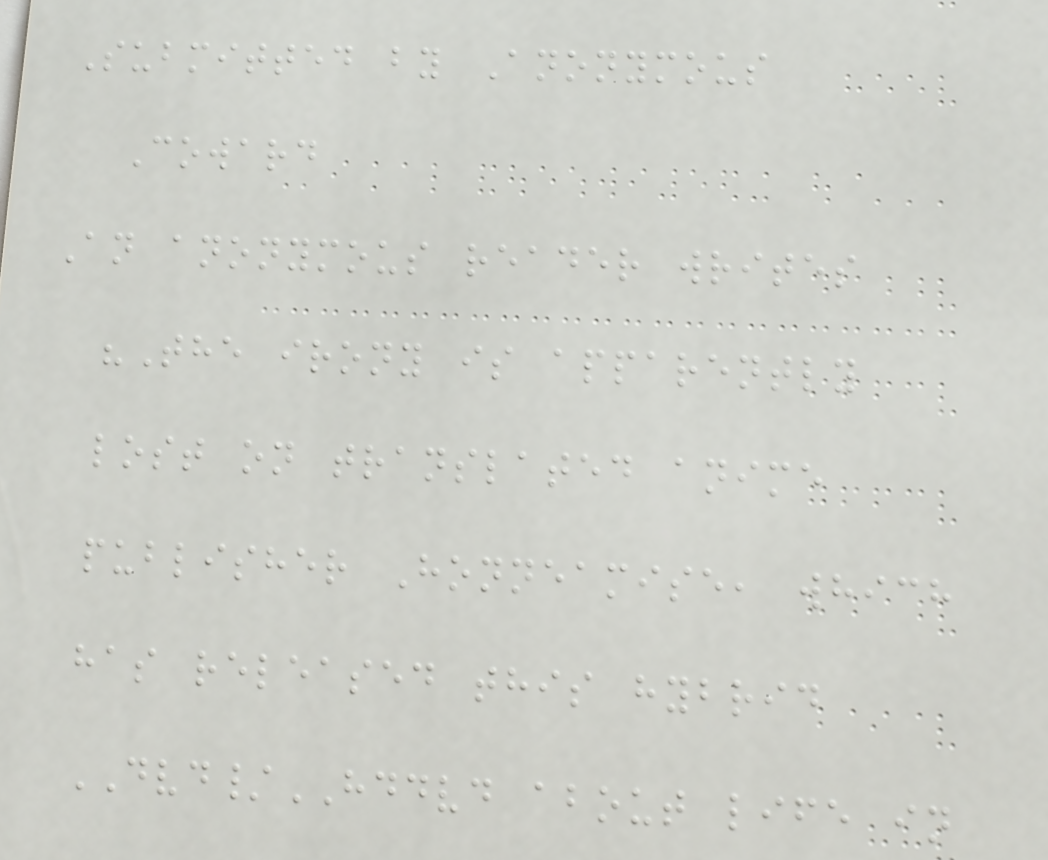Submitted by Anonymous
Coward
An anonymous reader writes
"The irony is apparently
lost on translated anime
publisher Honneamise, which
has released this hybrid
DVD/HDDVD about life in
